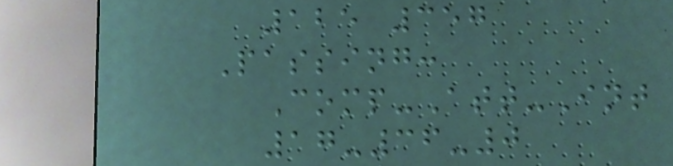125 357
Passing:
Comp-Att-Int
17-36-0
